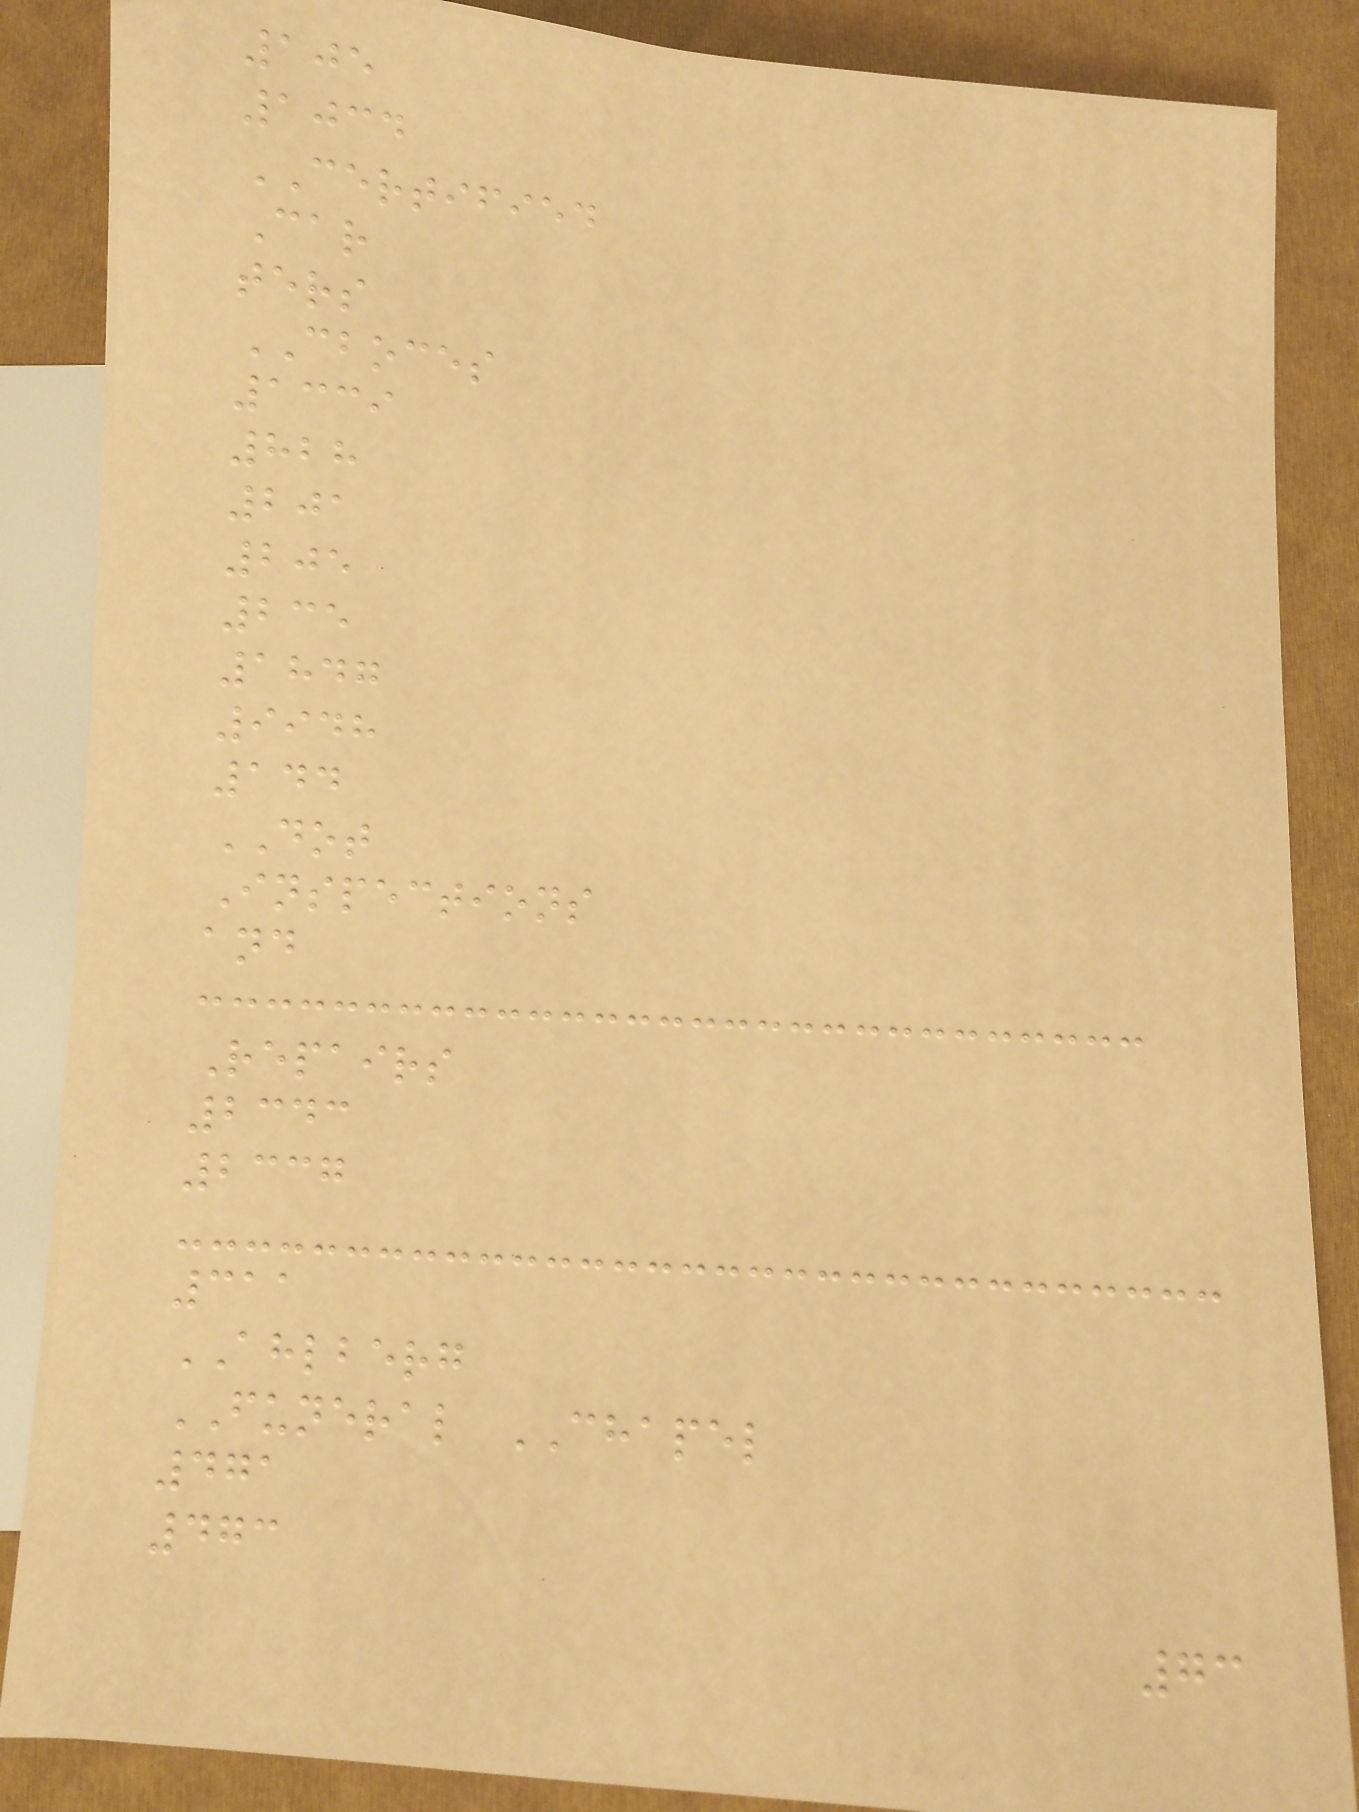105
1034
CERTIFIED
Car
ters
CBOCES
1339
828
201
205
235
1847
9948
144
DOT
Inspections
and
Repairs
2343
2337
311
AHLBERG
FUNERAL CHAPEL
471
473
73
